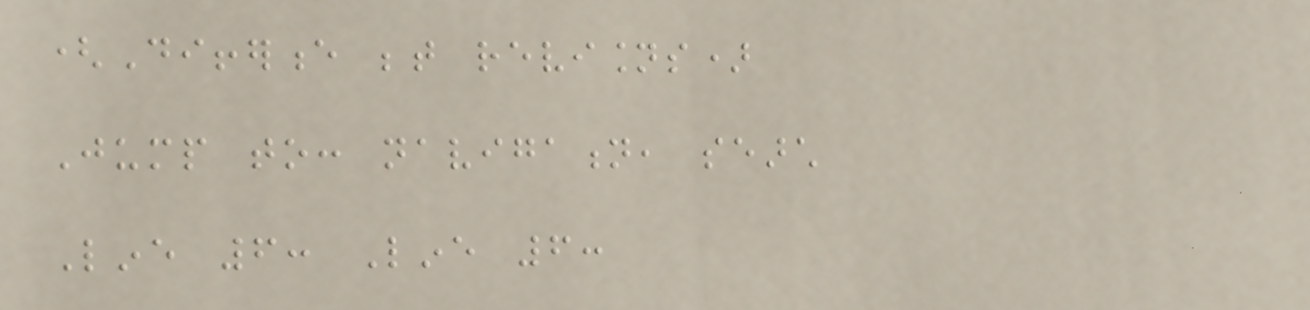(Difference between revisions)
Jump to: navigation, search
Line 6: Line 6:
